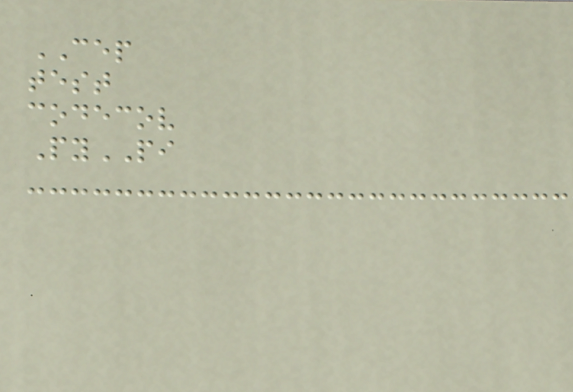CEP
test
codecov
PyPI
